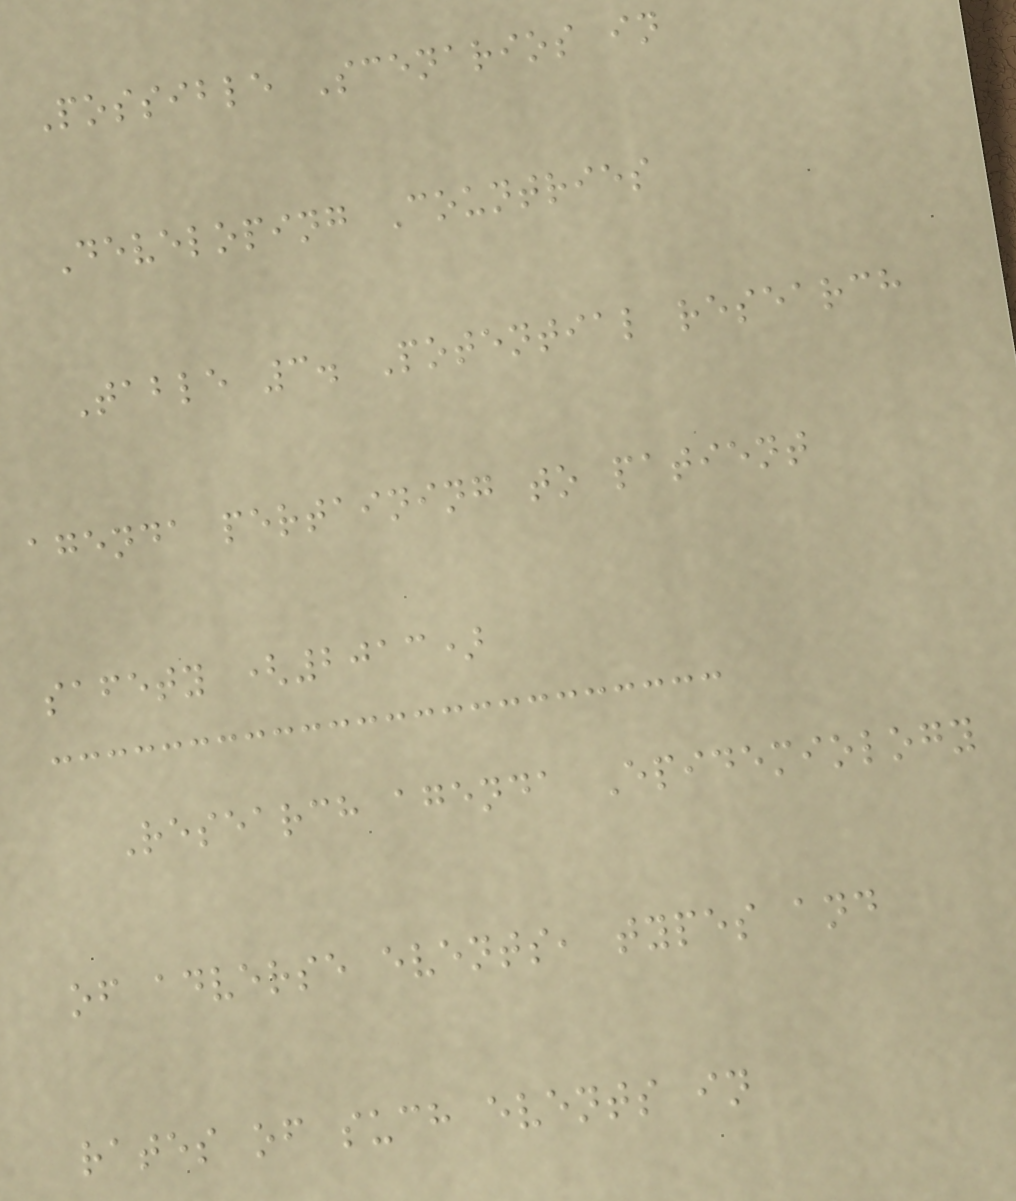Possible Scenarios in
Developing Countries
Table 3. Potential research
agenda pertaining to patient
safety (2013)
Research agenda Epidemiology
of adverse events, types and
rates of such events in
